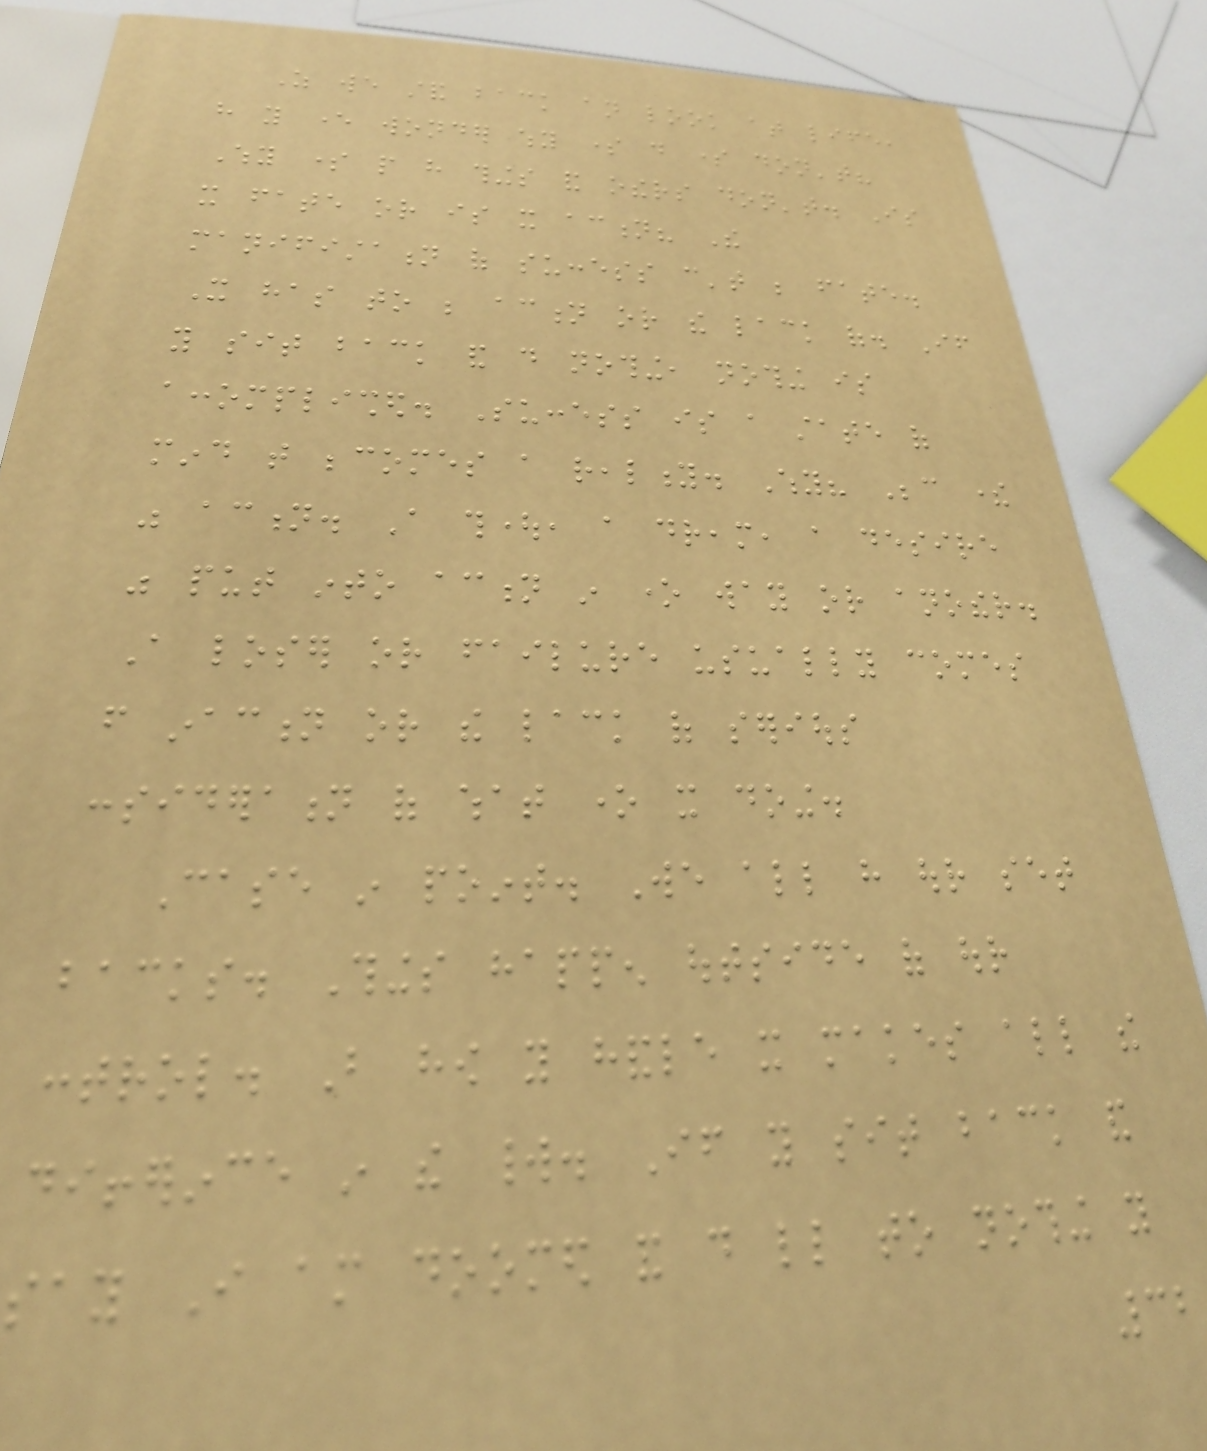As we stand back an look at life,
have you ever wonder why some do some don't?
Why some people have things and others don't. Is
it fate or is it action? The
manifistation of success can't be fate.
It has to be action or the lack of. If
you sit back and do nothing, nothing is
accomplished. Success is a state of
mind that becomes a reality. Why? Because there
was action. A thought, a dream, a desire
was put into action in one way or another.
A loser or failure usually comes
from inaction or the lack of serious
consideration of what one it doing.
Case in point. We all have our set
backs. Things happen outside of our
control. But how you handle it makes all the
differince in the world. If you sit back and
say I am doomed and do little to nothing you
32
